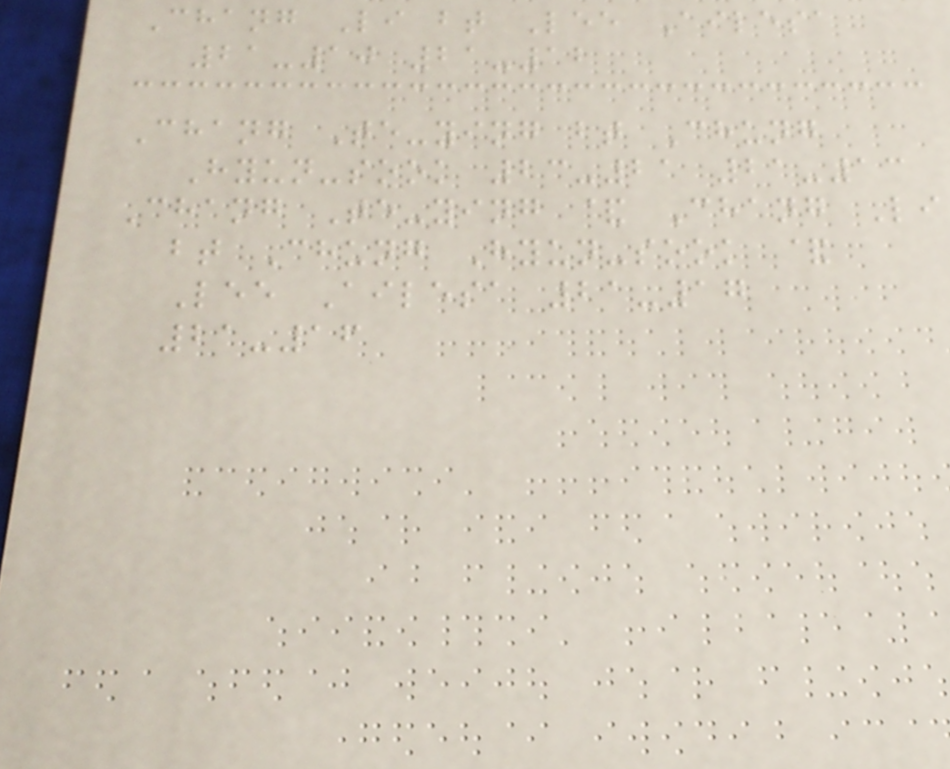Chang Li bt Lee Ailesa
21-10 21-12
Chang Te-ying bt Chung
Hyun-sook 23-21 21-13
Chang Te-ying & Chang Li
bt Chung Hyun-sook &
Lee Ailesa 21-17
21-16
